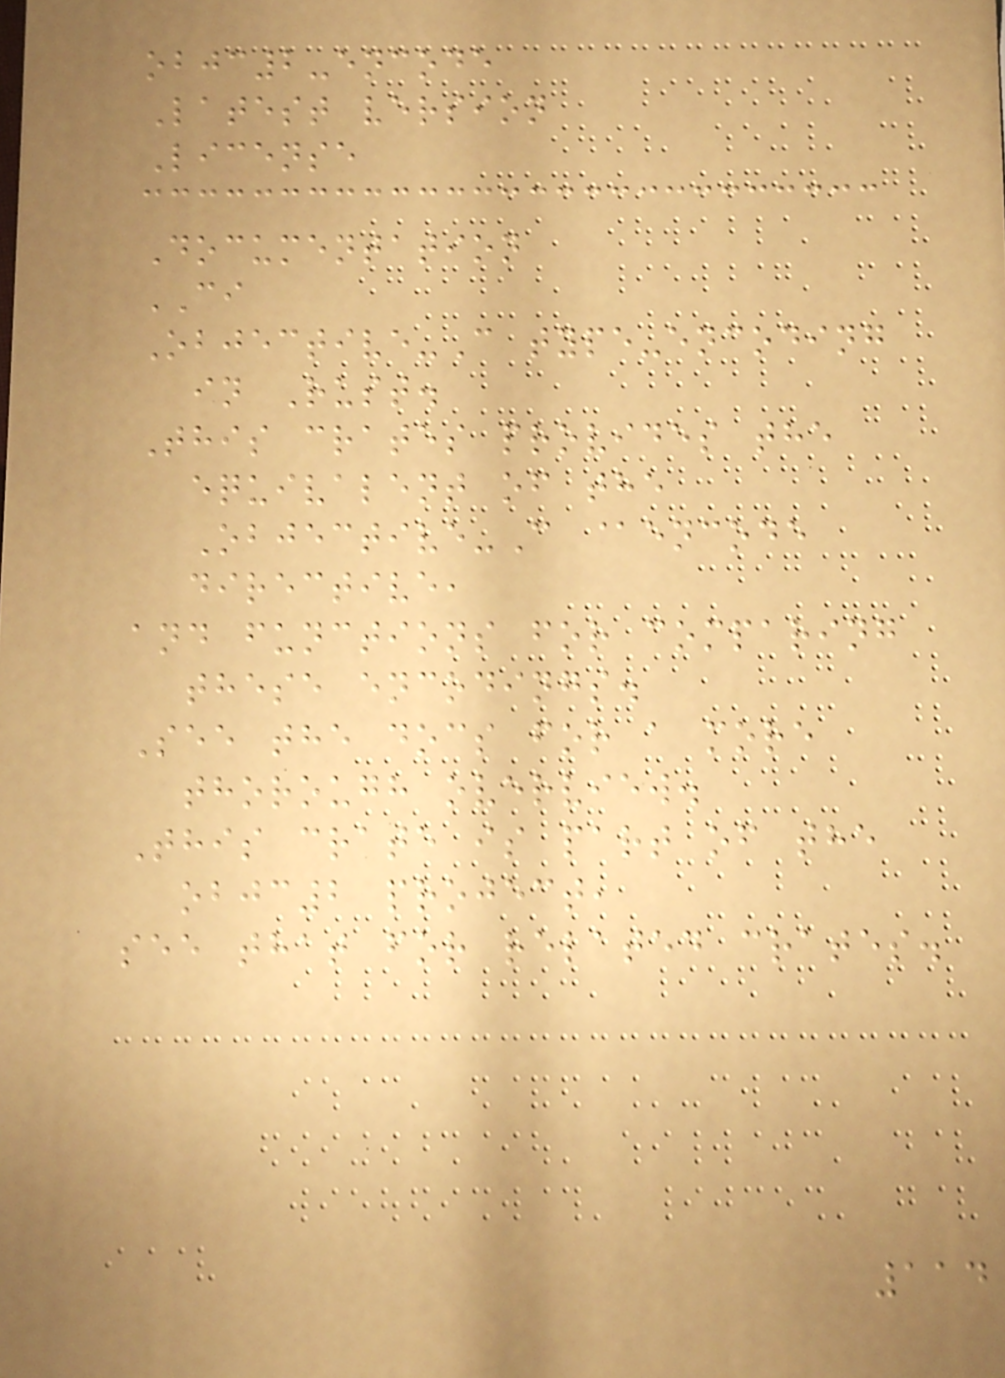objc2-encode
Latest version
License
Documentation
CI
Objective-C type-encoding
in Rust.
This crates provides the
equivalent of the
Objective-C @encode
directive,
and functions for comparing
these encodings.
See the docs for a more
thorough overview.
This crate is part of the
objc2 project,
see that for related crates.
114
